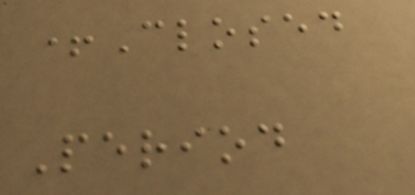+Closed
Period
